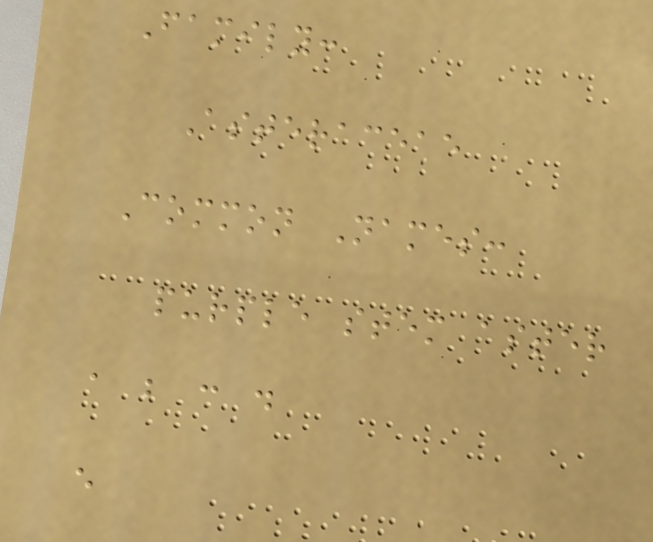Family:
Asteraceae
Common Names:
purple stem aster
a b c d
e
